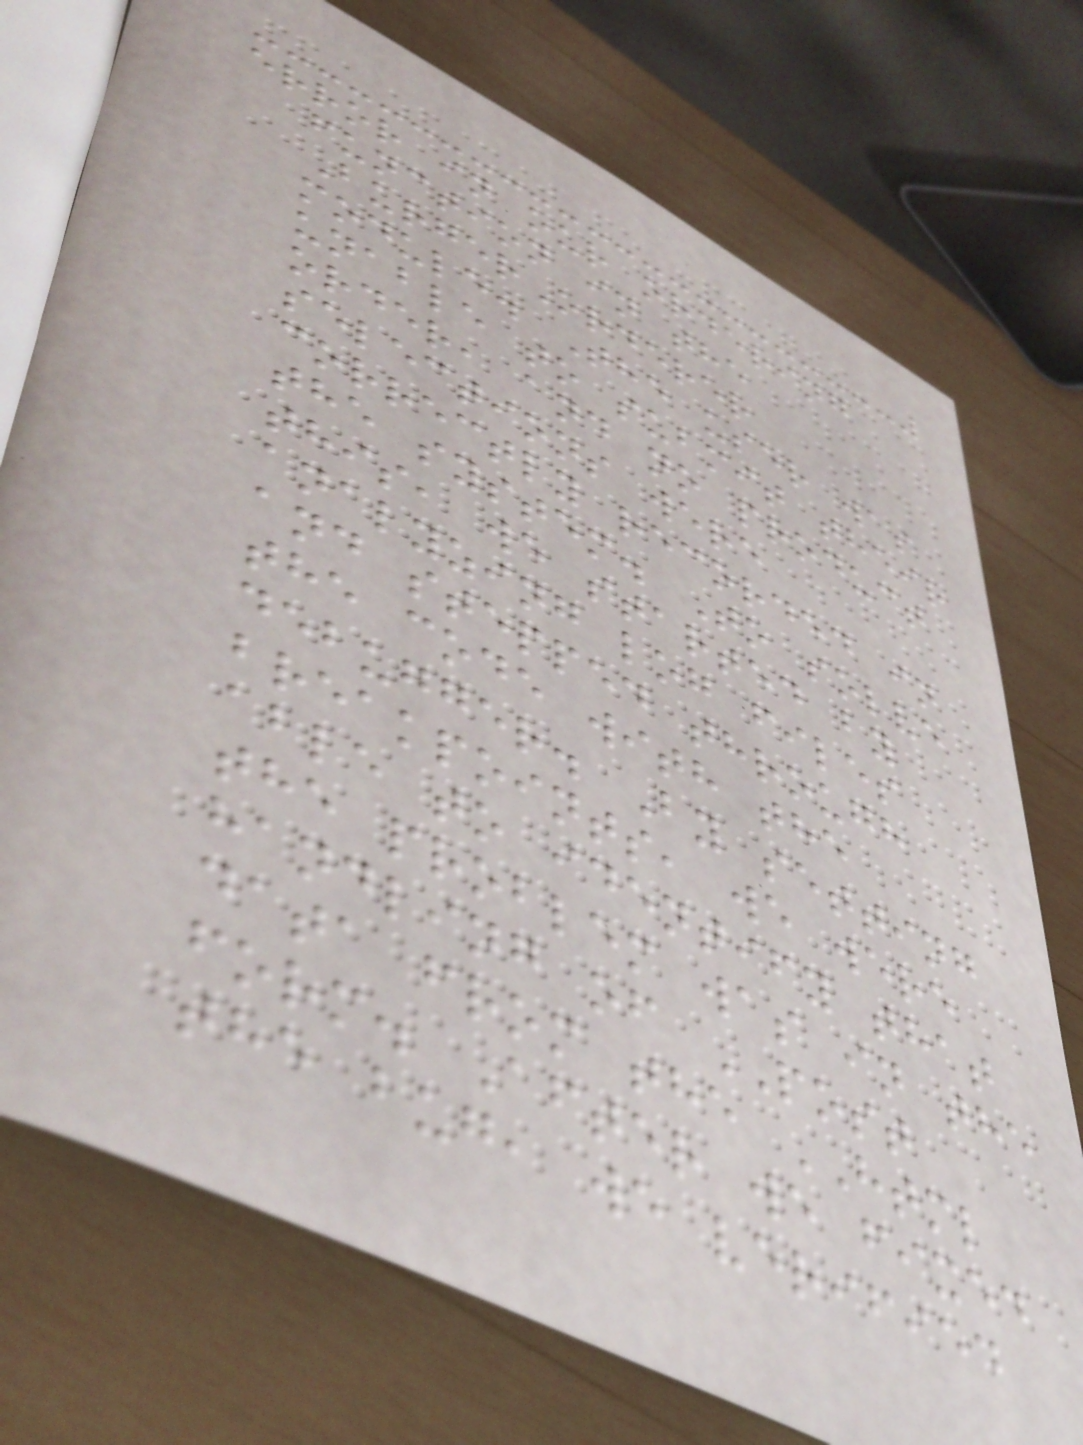error in our ordering
function in the
BurgerOrderer
module. The user was
unable to submit their
order, and no product
selections were
correctly recorded in
the system. To solve
this, we started by
analyzing log files
and stepped through
the code with the
debugger. By setting
breakpoints, we were
able to identify that
the problem was in the
handling of POST
data from the HTML
form. After we fixed
the bug, we verified
